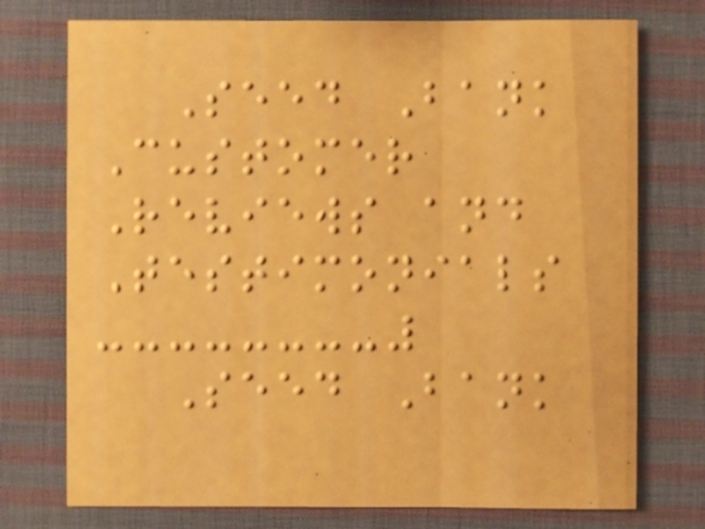Seed Bank
Customer
Reviews and
Testimonials
Seed Bank
